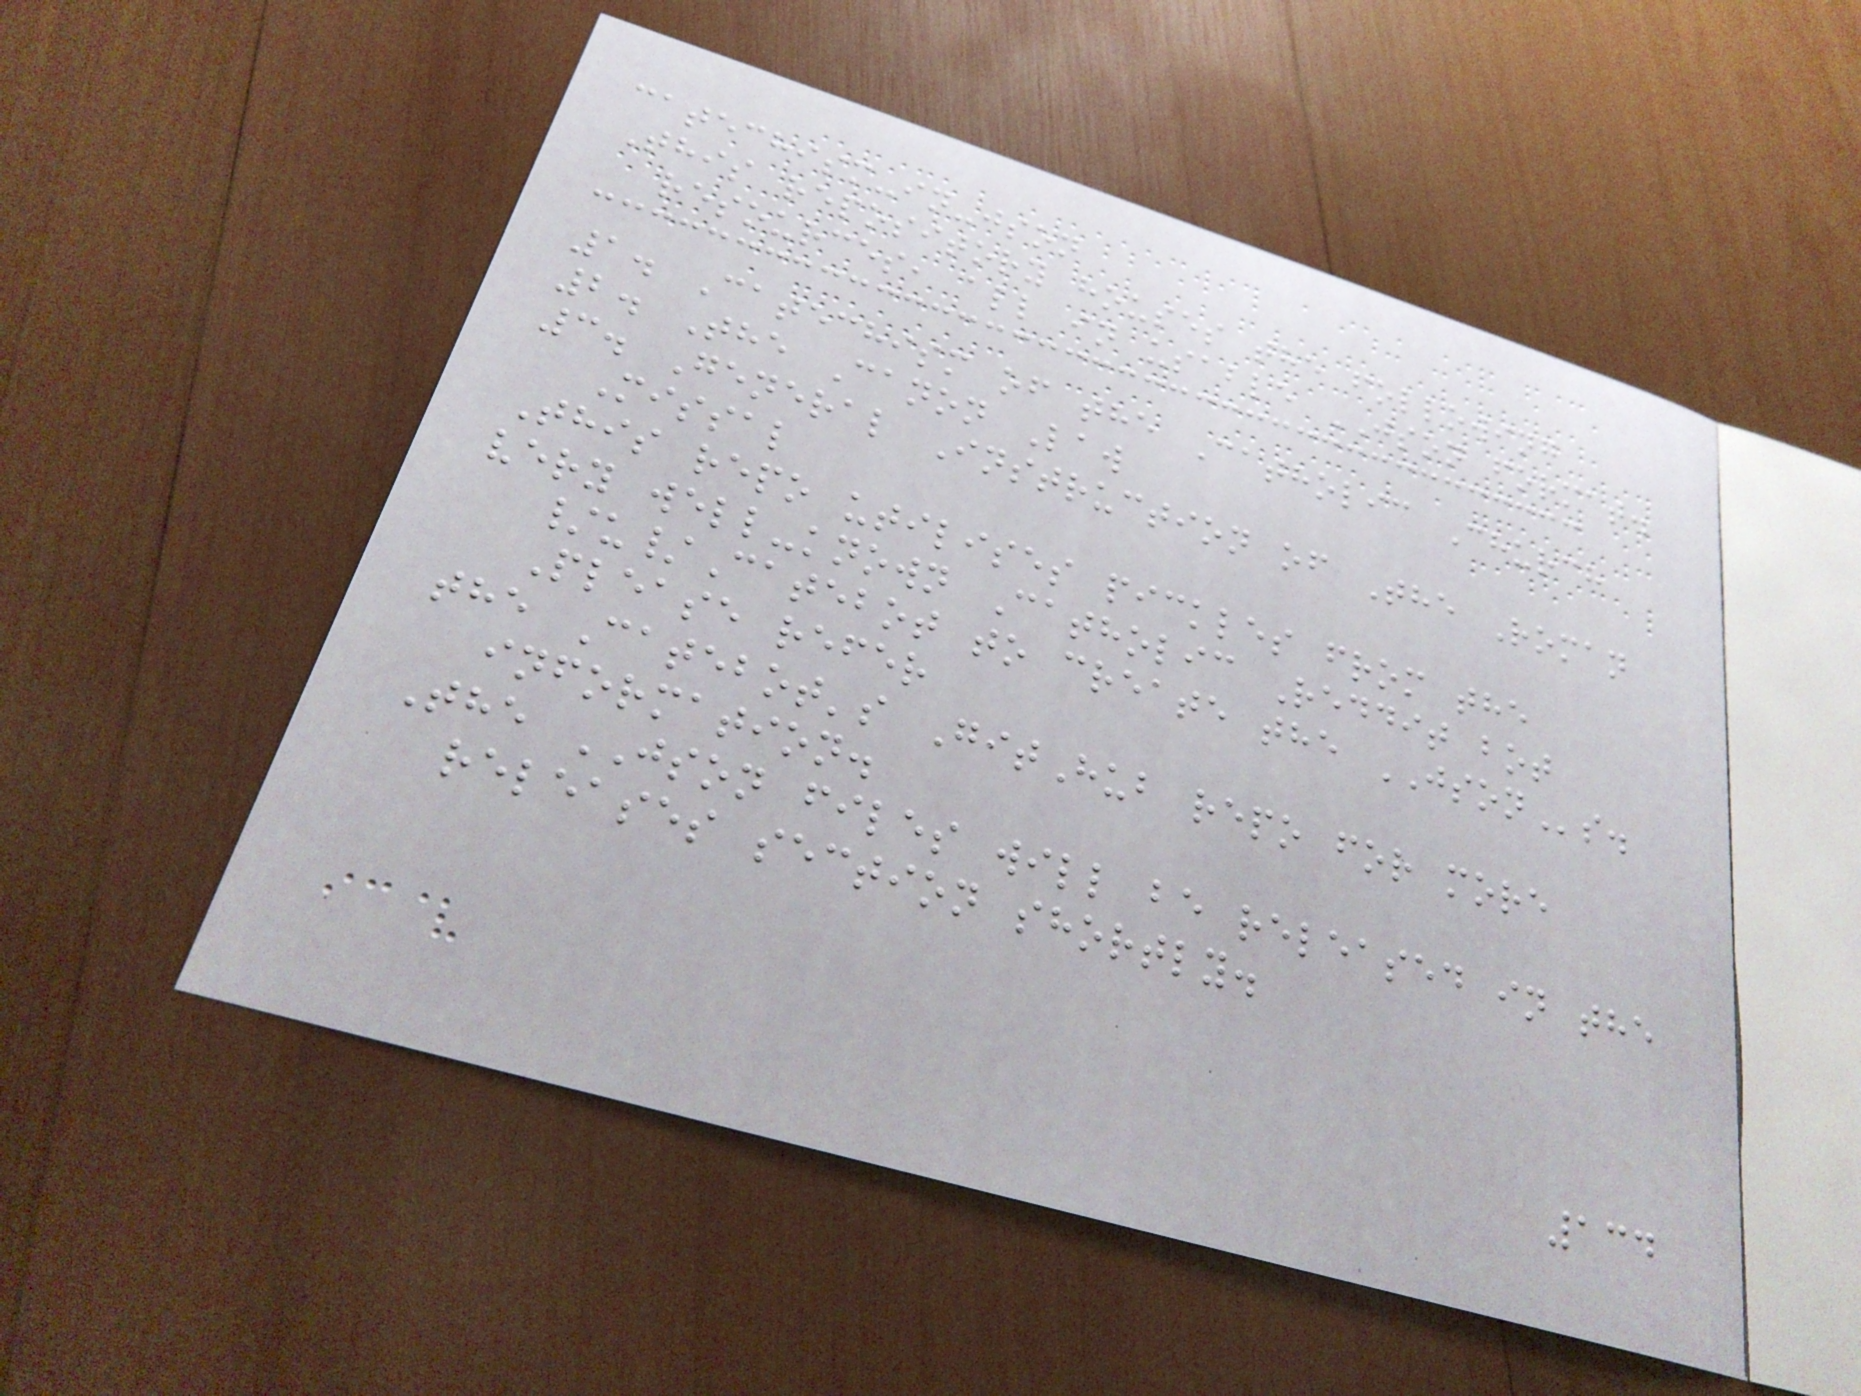catechism-in-json
This repository houses the following
resources, all in usable JSON format.
1. Catechism of the Catholic Church
2. The Canon Law
3. General Instruction of The Roman
Missal
This repo utilises pickles from the
very well-known Catholic Reddit bot
/u/Catebot to create the JSONs.
Please refer
the Catebot's GitHub repo for more
information.
The JSON files will be released in the
releases section shortly.
134
